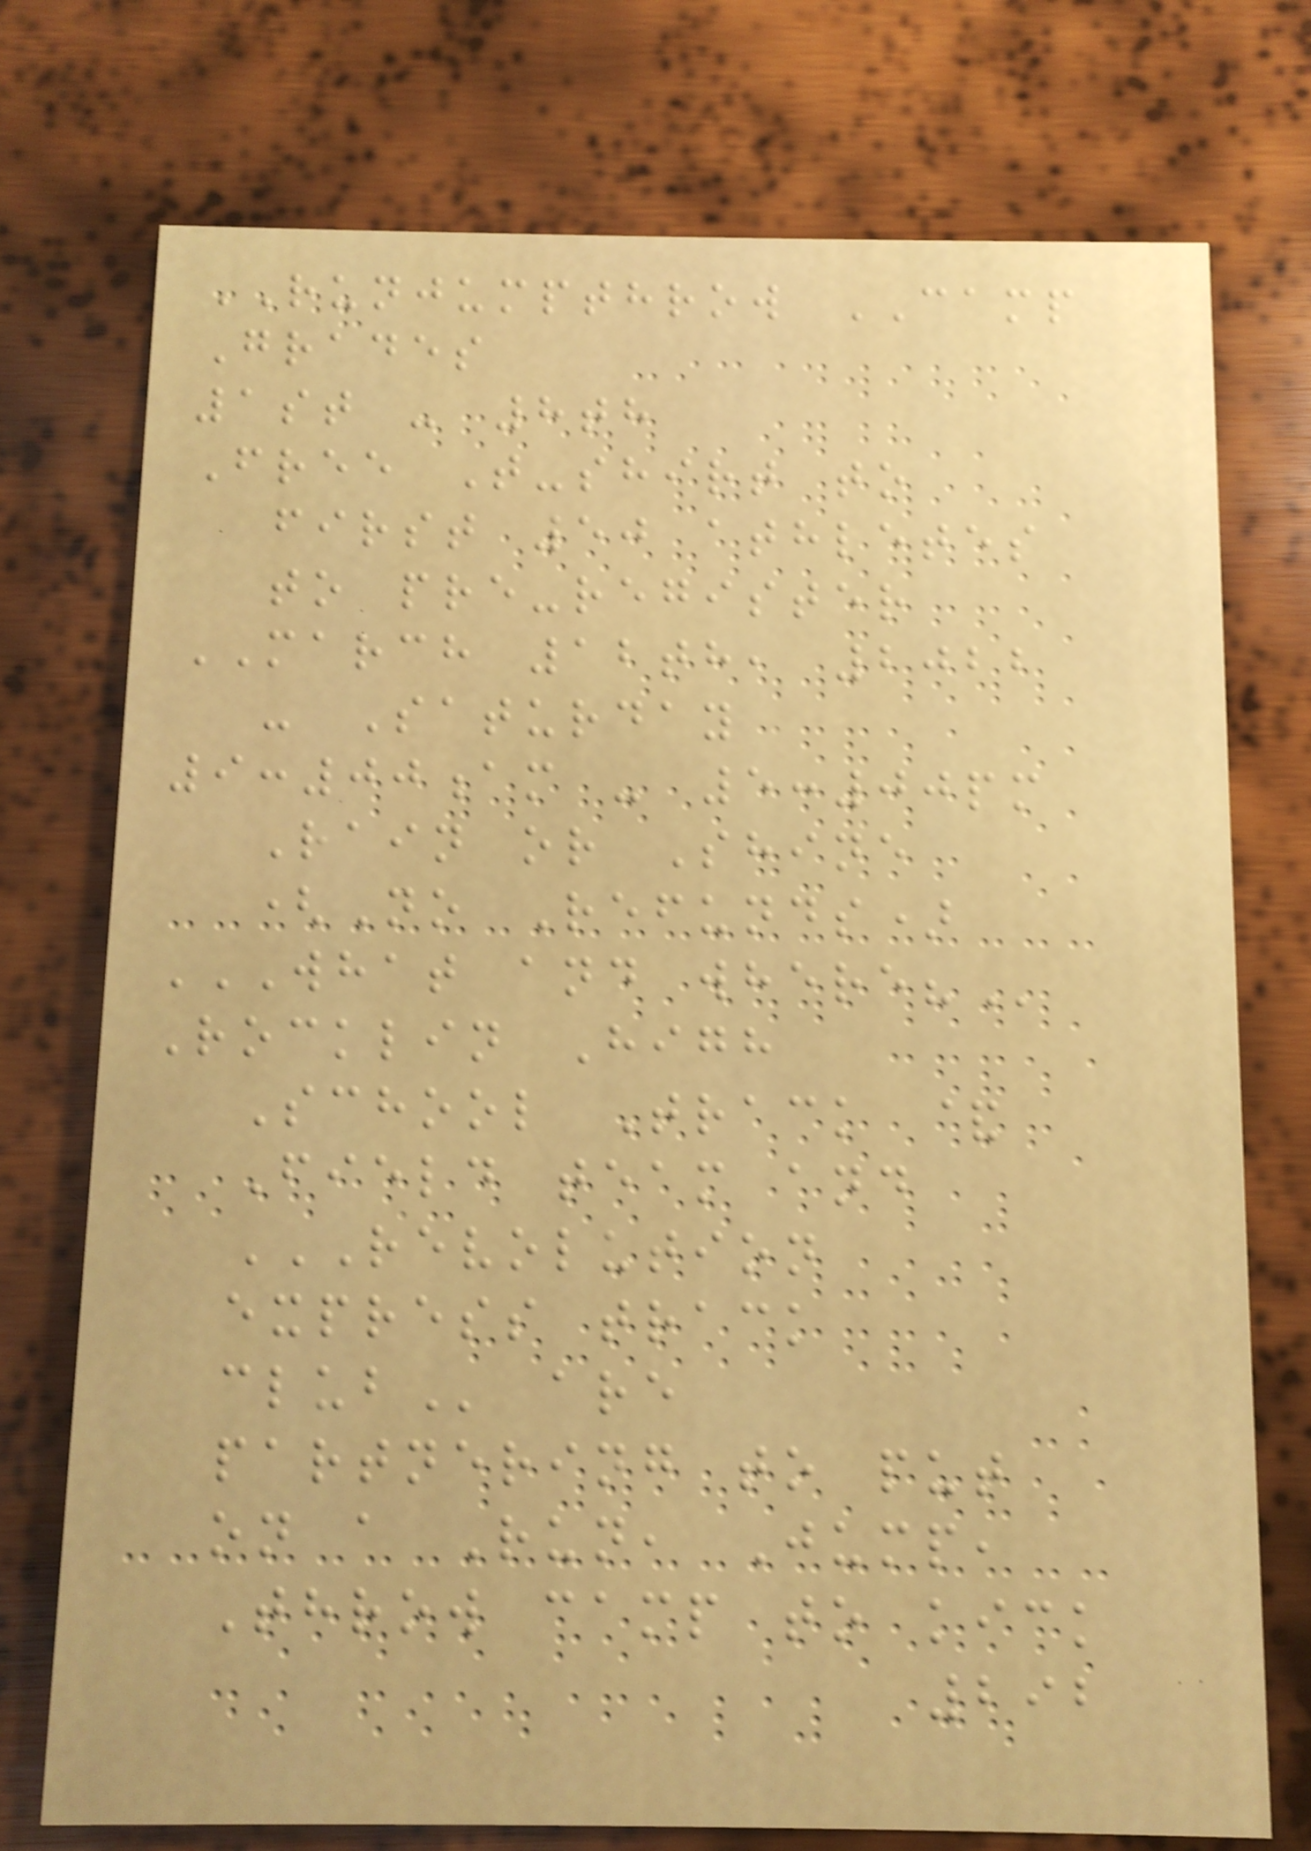RUNJUMPTHROW CAMP
Grades
1st - 8th
Free T-shirt to
first 50 athletes
to pre-register
MARCH 12th, 2022
- Saturday
9:00am - 5:00pm
Rain or Shine
(No Refunds)
WHAT AND WHERE?
Rocklin High
School Track &
Field team and
REVOLUTION
EXPRESS TRACK
CLUB are
partnering to put
on a Run, Jump,
Throw camp to kick
292
